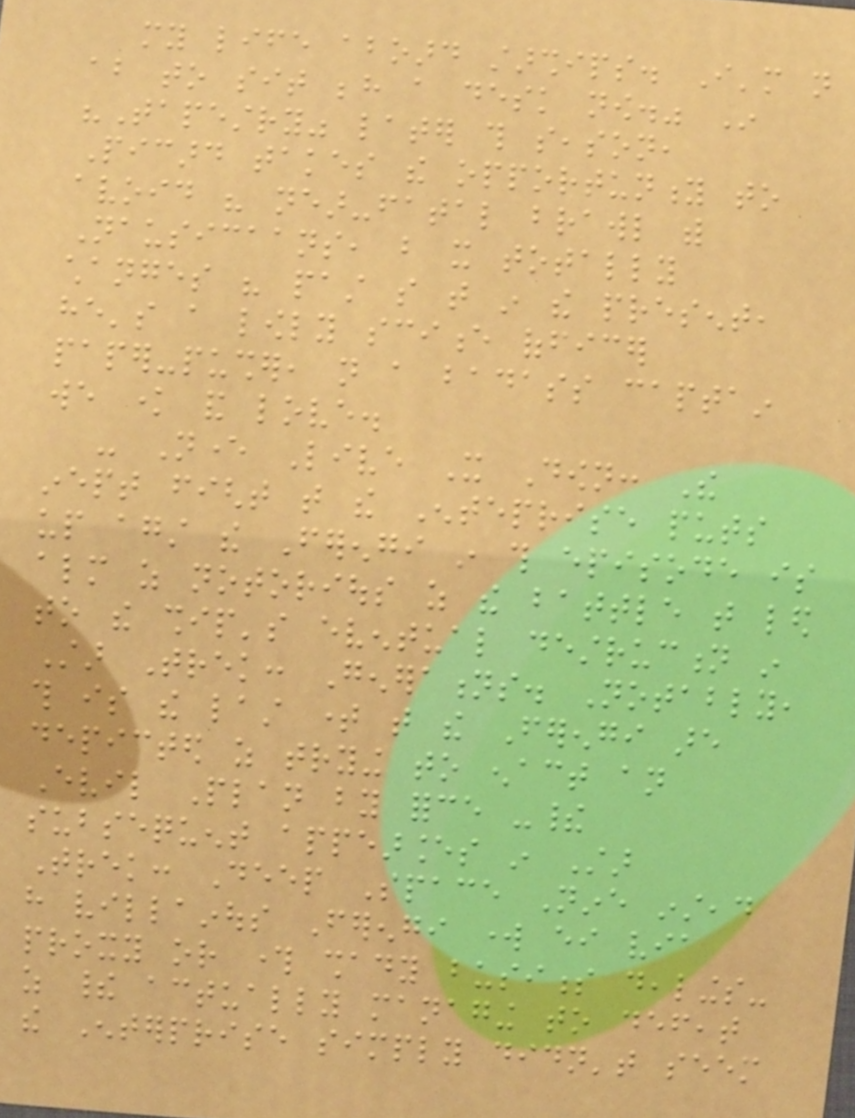my life aboard starships. I'm not
about to sit behind a desk now." In
"Tapestry" later this season,
Picard takes the opportunity to
avoid his near-fatal brawl with
Nausicaans, but it totally
changes his past so that in the present,
he's a lowly science officer
paper-pusher, not a badass captain
we know and love.
- Never Live It Down: The
inept fight that the Enteprise puts
up against the Ferengi in this episode is
almost as notorious as the battle that led
to the ship's eventual destruction in
Star Trek: Generations. Notably,
this is the last time that the Ferengi are
depicted as trying to enact an
Evil Plan by force -their
subsequent appearances in Star
Trek: Deep Space Nine instead
have villainous Ferengi work either via
proxy or through shady business dealings-
as their actually managing to defeat
the Enterprise simply didn't seem
